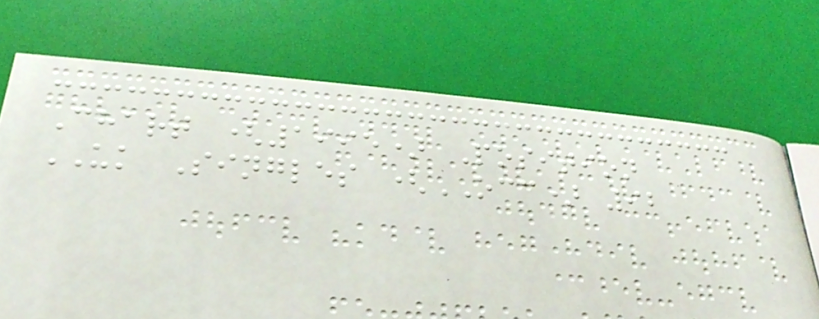Chart (1995) Position
UK Singles (OCC) 92
